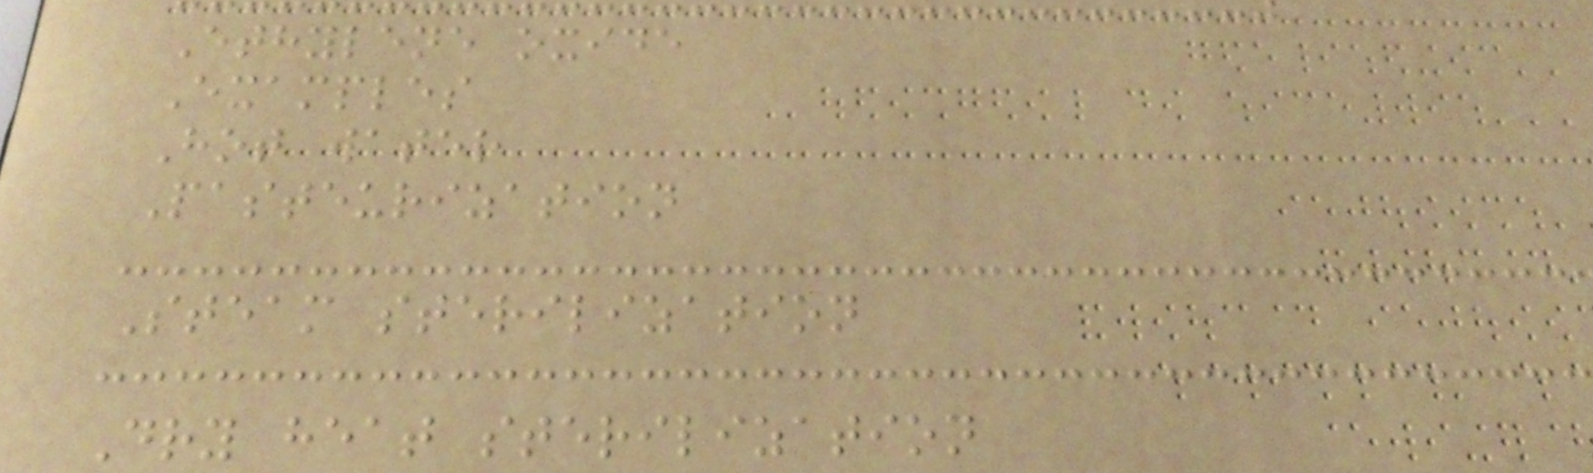Ethylene oxide
Examples
Hot water
Pasteurization
Steam sterilization
Dry heat sterilization
